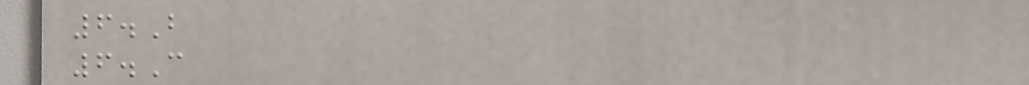6.B
6.C
